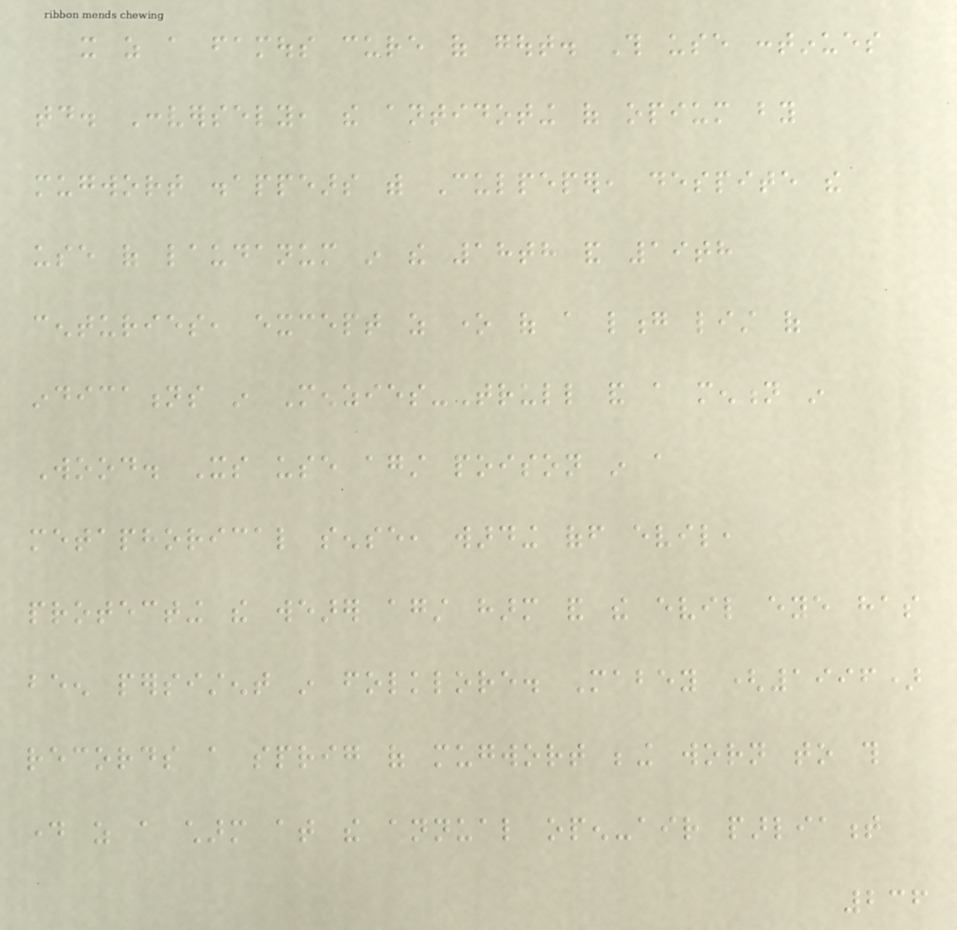it as a famous cure of gout. This use continues
today. Conversely, the antidoting of opium by
mugwort disappears with Culpeper, despite the
use of laudanum in the 18th and 19th
centuries, except as one of a long list of
indications in Menzies-Trull and a mention in
Wood. Its use against poison in a
metaphorical sense, warding off evil,
protecting the wearer against harm and the evil eye has
been persistent in folklore. Mabey (1996)
records a sprig of mugwort being worn to this
day as a charm at the annual open-air parliament
236
